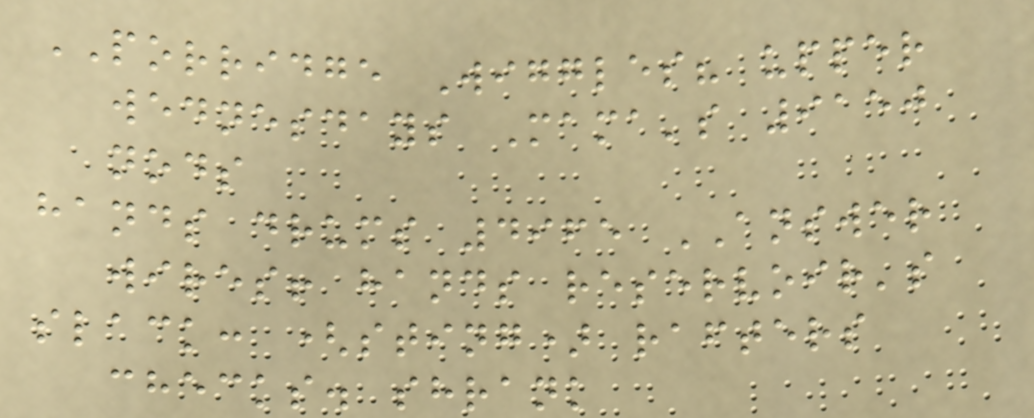PORRIDGE Wiggles? upper
wednesdays Mama's 9150
nods
hands drums 4965 ANSWER
wires! hands reservoir's
slack: (sting) rafters
checks. shrank
